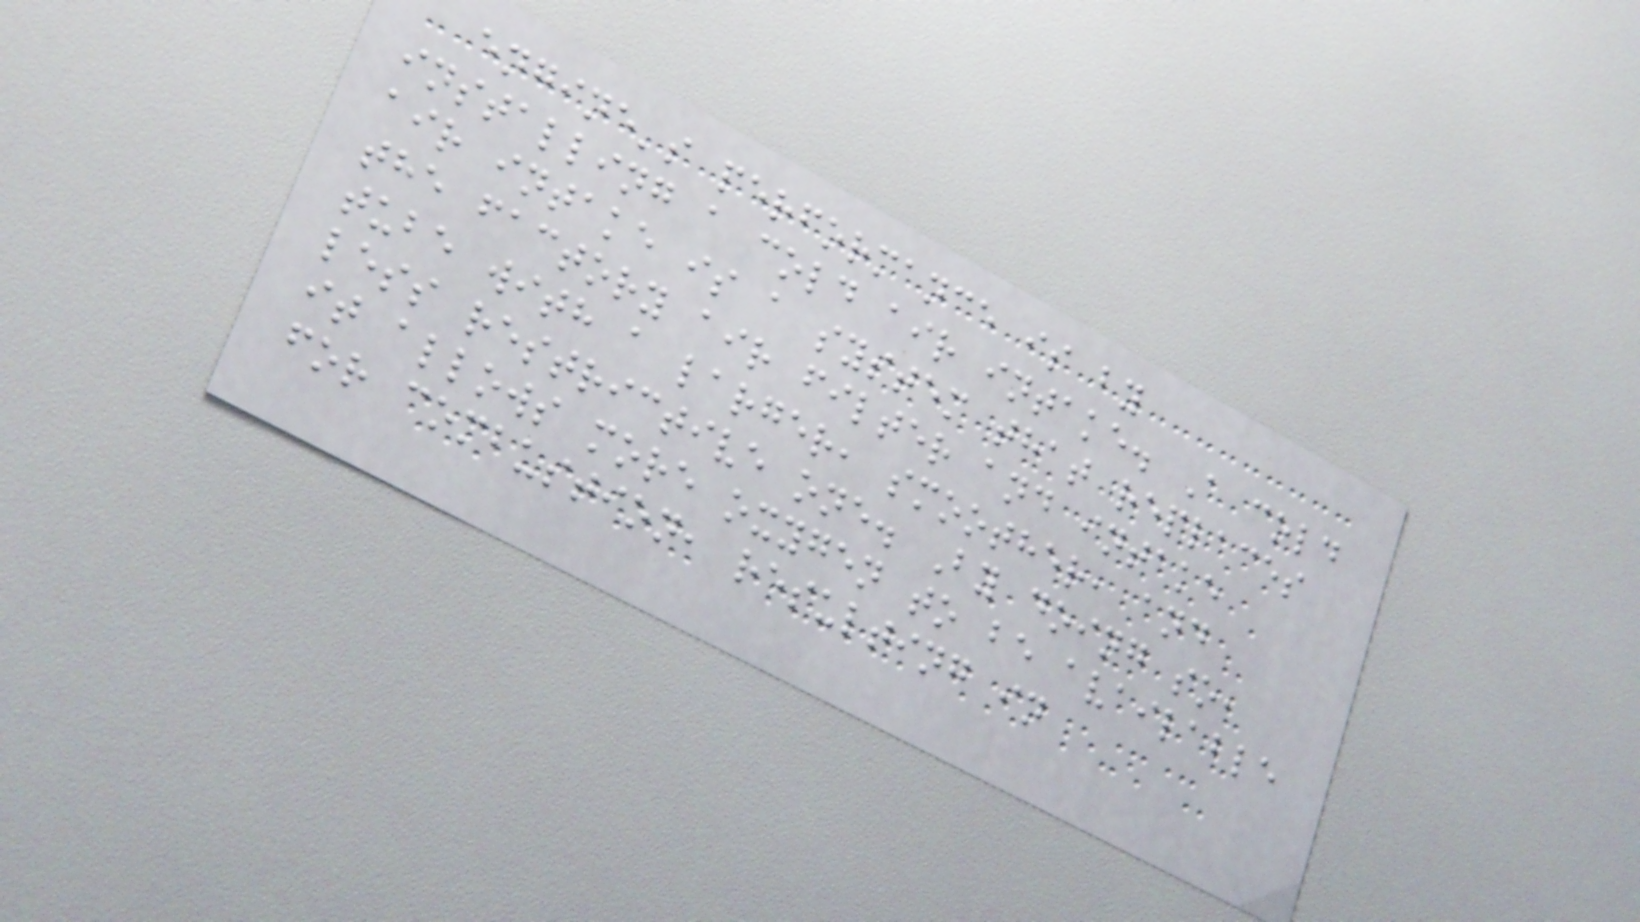engine's performance is by
installing a cold air intake. A cold
air intake is a system that replaces
the factory air filter and intake
tube with a larger, smoother, and
less restrictive one. By doing so,
it allows more oxygen to be available
for combustion, resulting in
